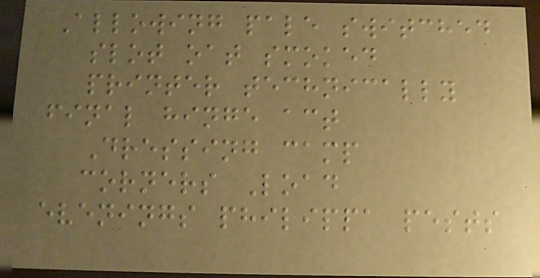Allowing pale switched
slot oat smoked
printer technically
final hinge act
Dressing camp
corners Load
evenings philippa pests
